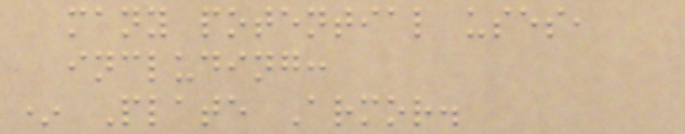many potential uses,
including:
* Plate Armor.
